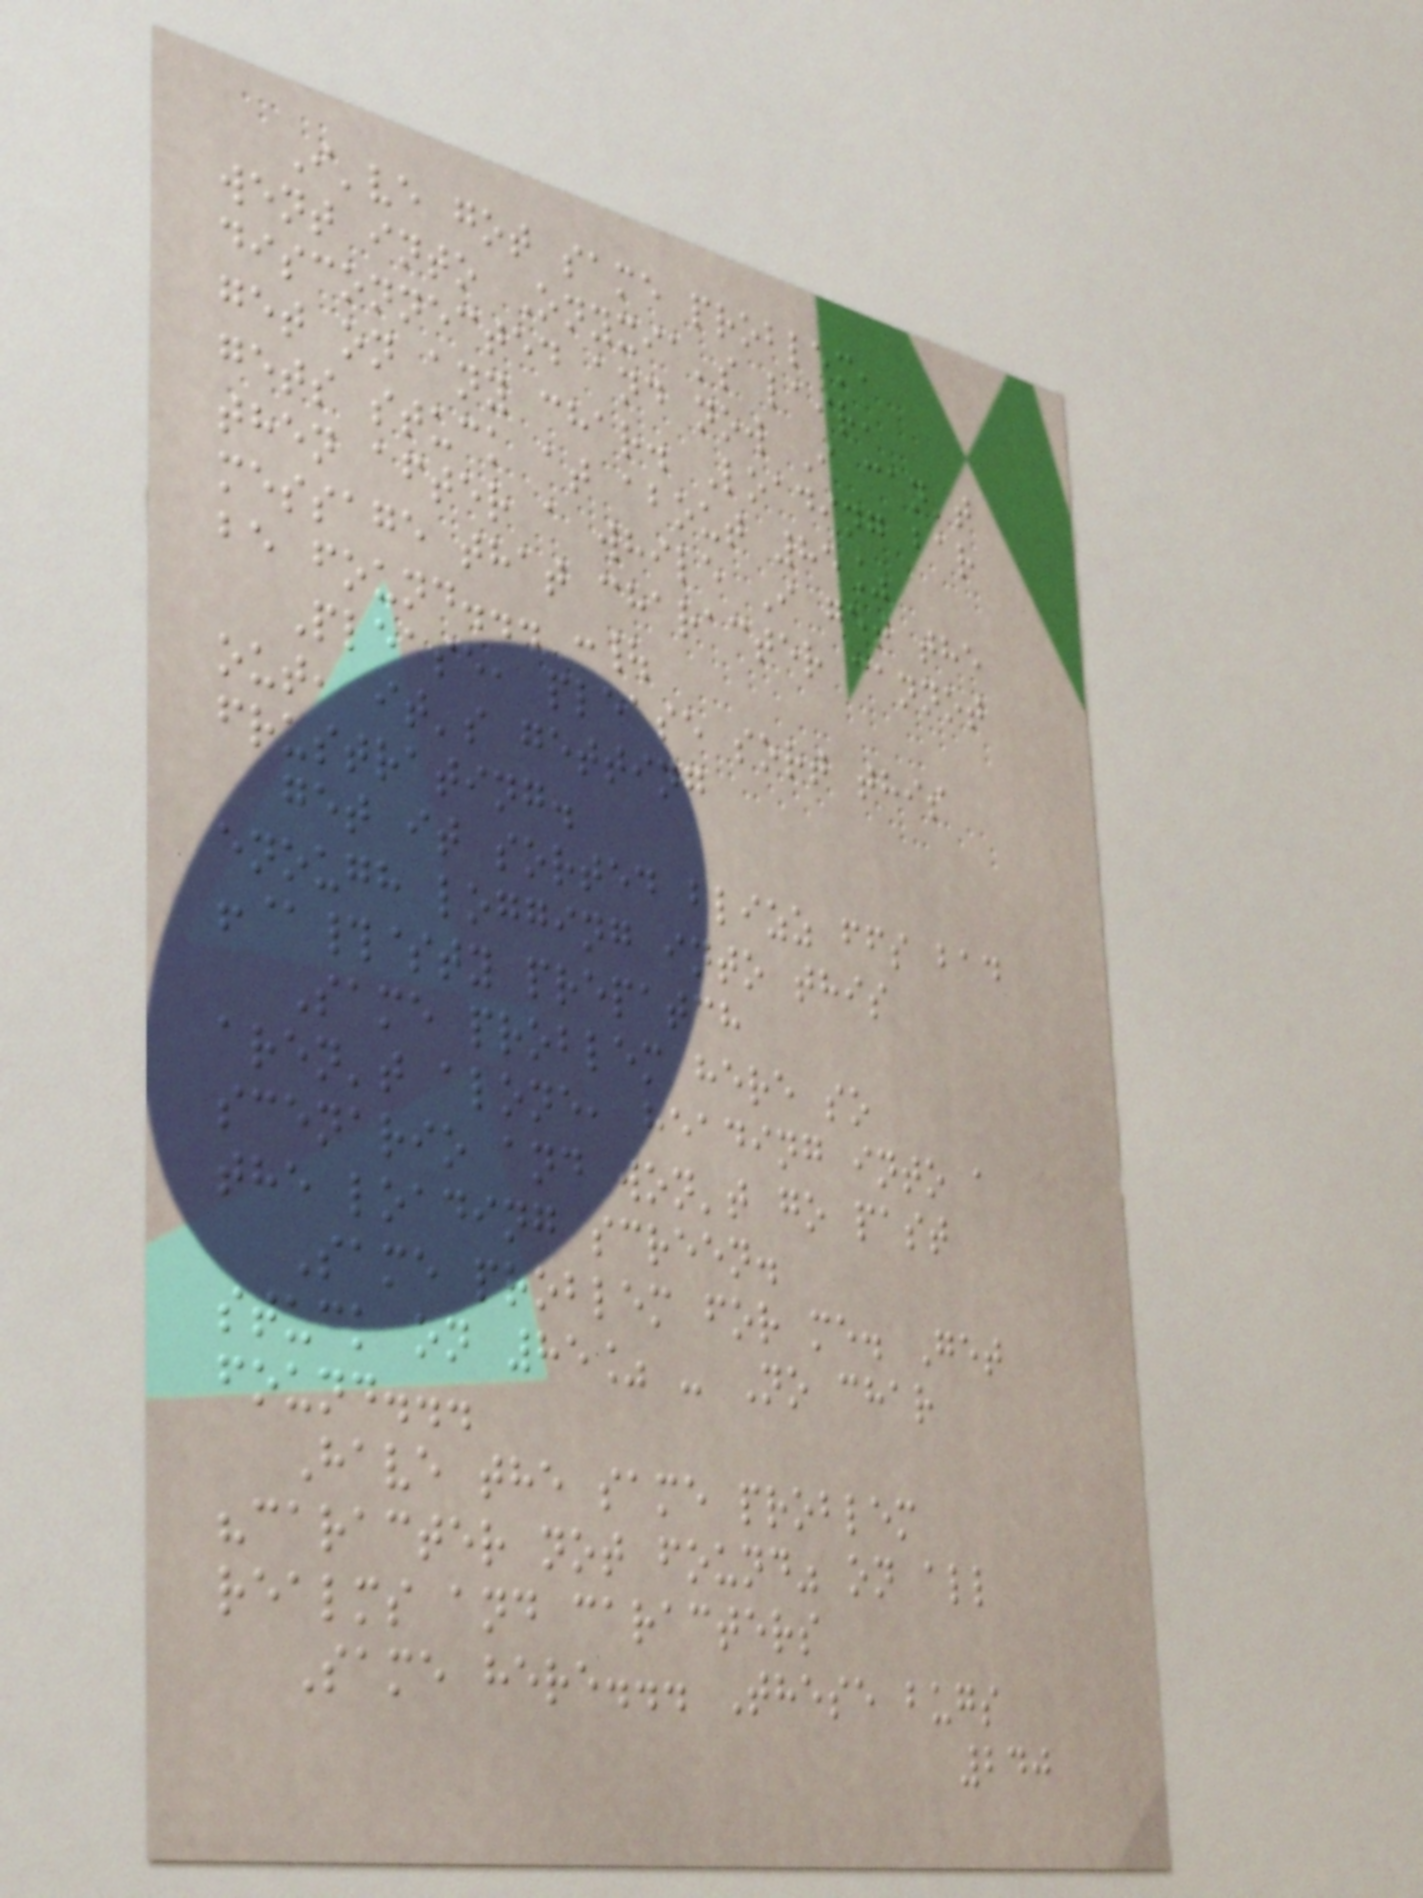I've got same problem,
went into Onyxia's lair,
disconnected and now I can't
get on any char. Loading bar
gets stuck at about 85%
then after a while I get the
message that character cannot
be found... :|
Please, please sort this
out, it's getting
frustrating.
get it sorted blizz ffs bad
enough logging into this
!@#$ty prepatch
Same problem here so
aren't alone, heading into a
scenario and won't go past
the loading screen.
Same problem for me. Get
stuck on 85% - No char
found...
Have the same problem
"caracter not found" on all
realms and caracters
Same here... These bugs
240
